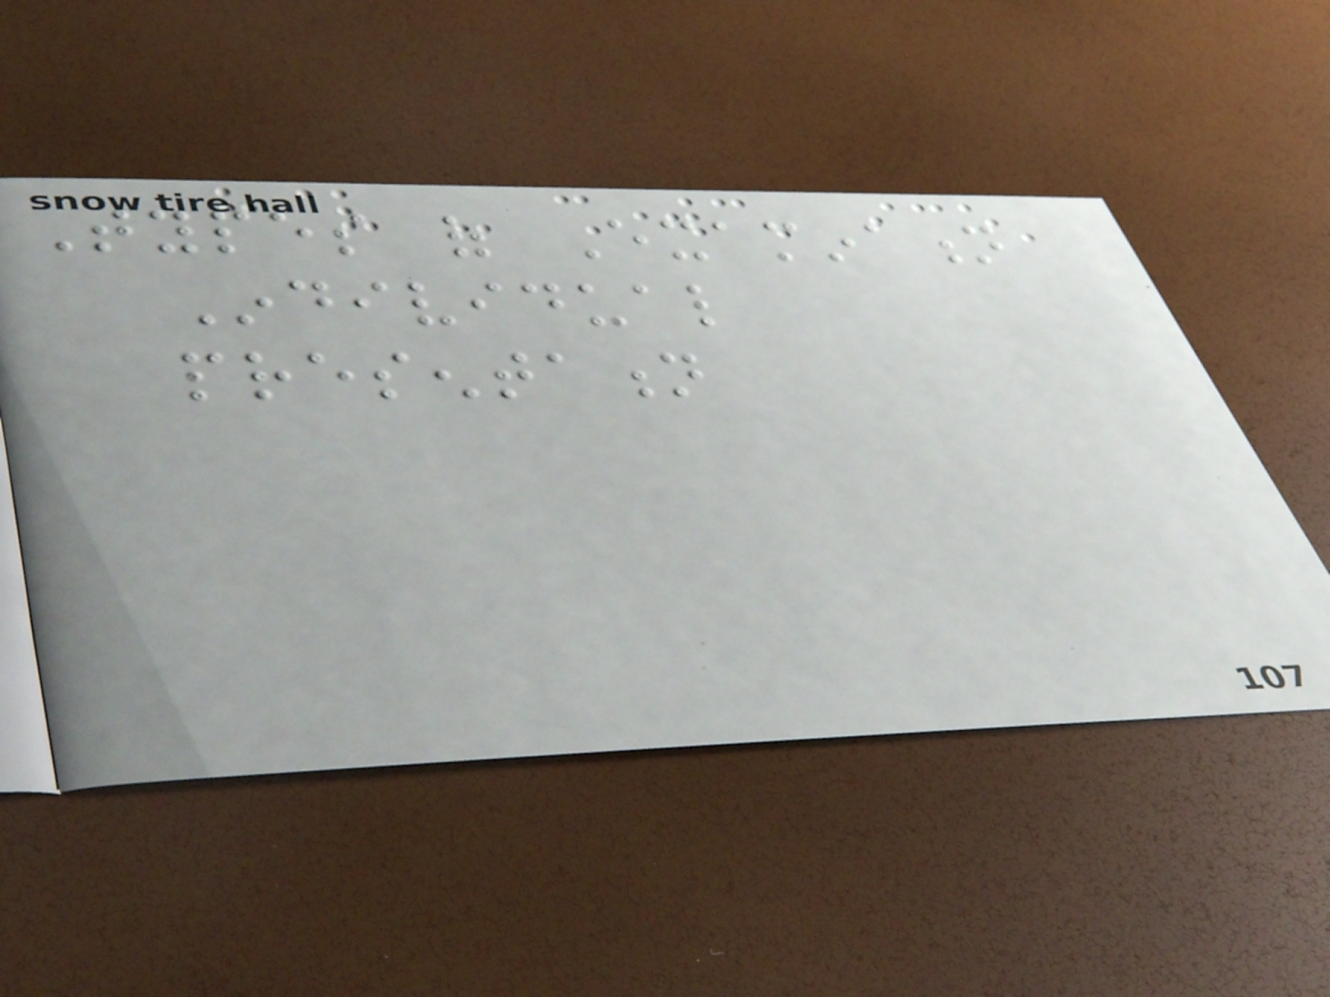Types of Examination
Individual
presentation
